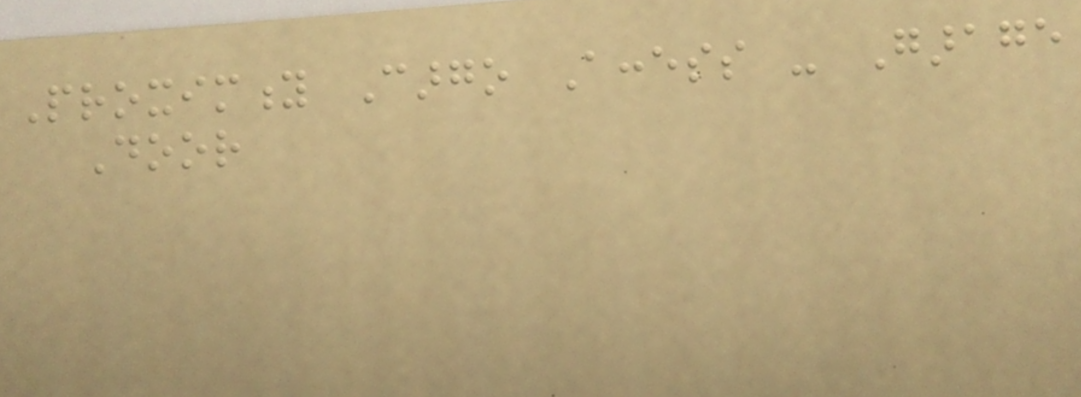Proximity Cargo Access - Garage
Door
